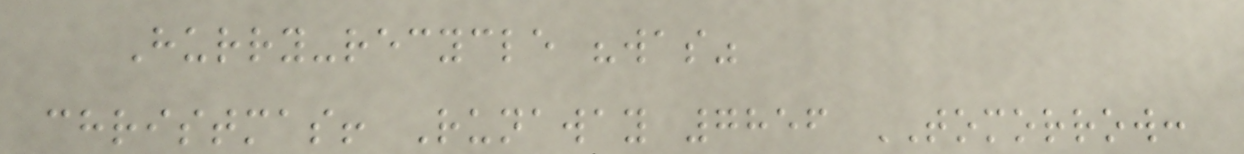Hurry-recycle "was"
christmas! Runaway 7856 TOMORROW:
